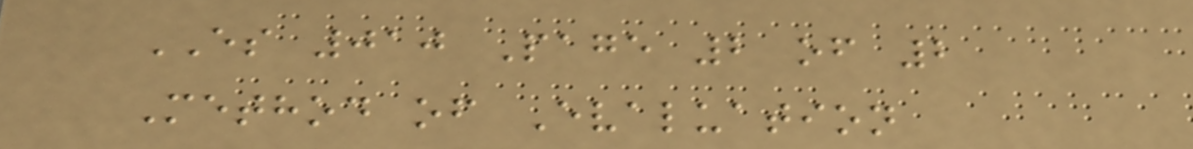ES 010 Page 2 of 2
Method of Evaluation
